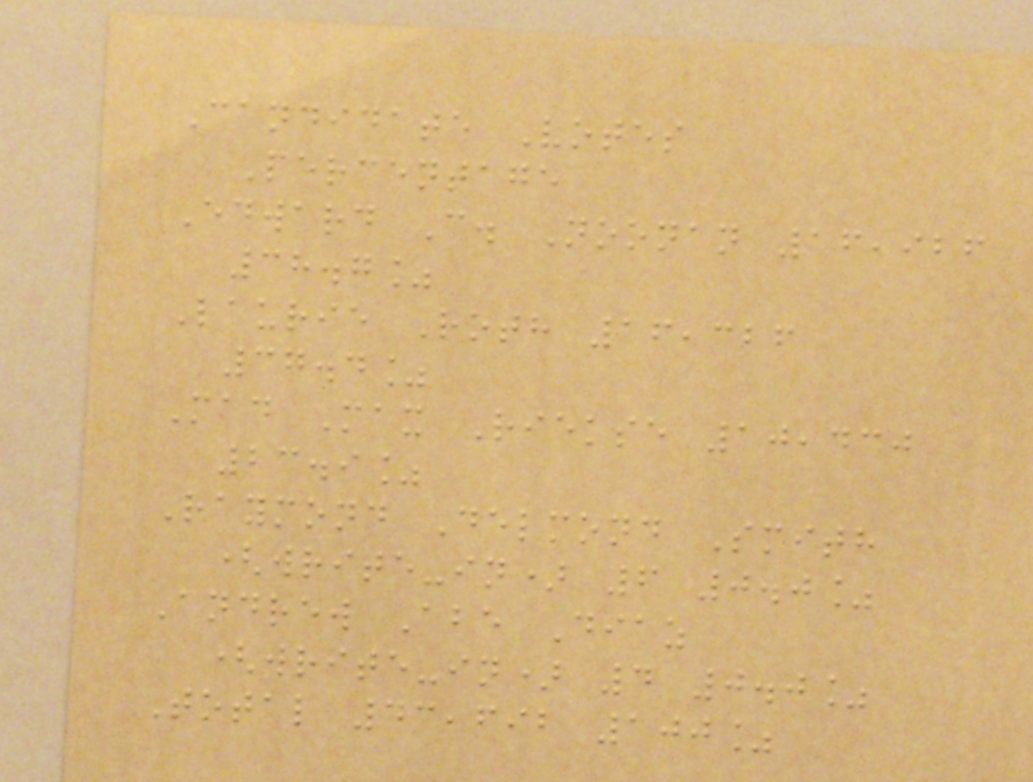Candidate Votes
Percentage
Edward C. Noonan 16,926
38.7%
Laurie Roth 16,326
37.4%
Mad Max Riekse 10,430
23.9%
Raymond Delmond Smith
(write-in) 6 0.0%
Andrew Abe Diaz
(write-in) 4 0.0%
Total 43,692 100%
